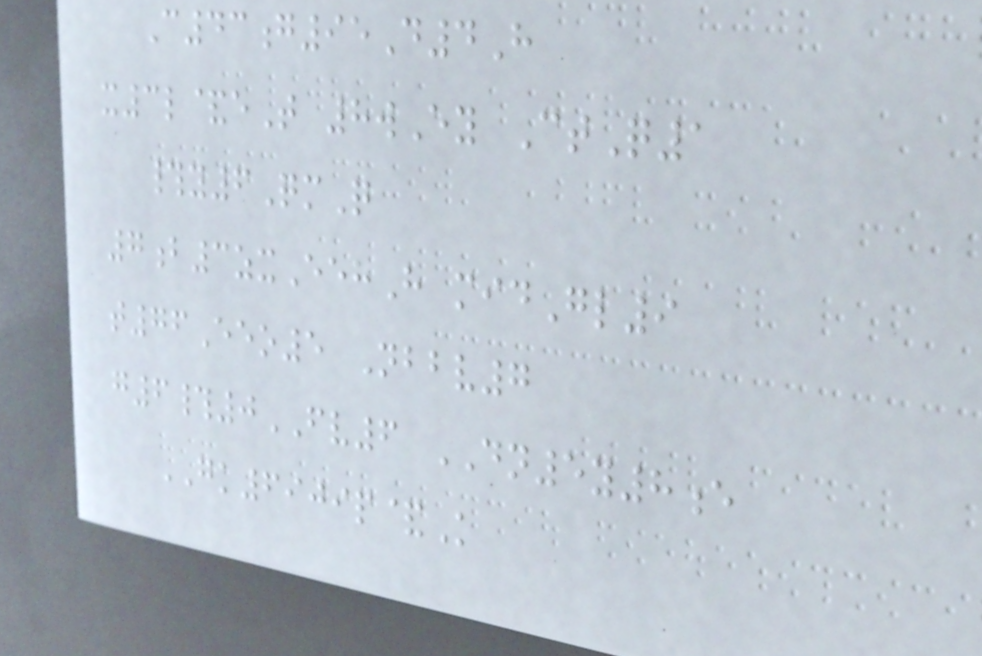C43g95D4H
x3l&eT 8wEy CtQ1
#y6QmQ
7b3zxEehH midGl9
t76Eeo5 Nbbv7
g6#0FV6 DN5y8e
GK6909p&K
